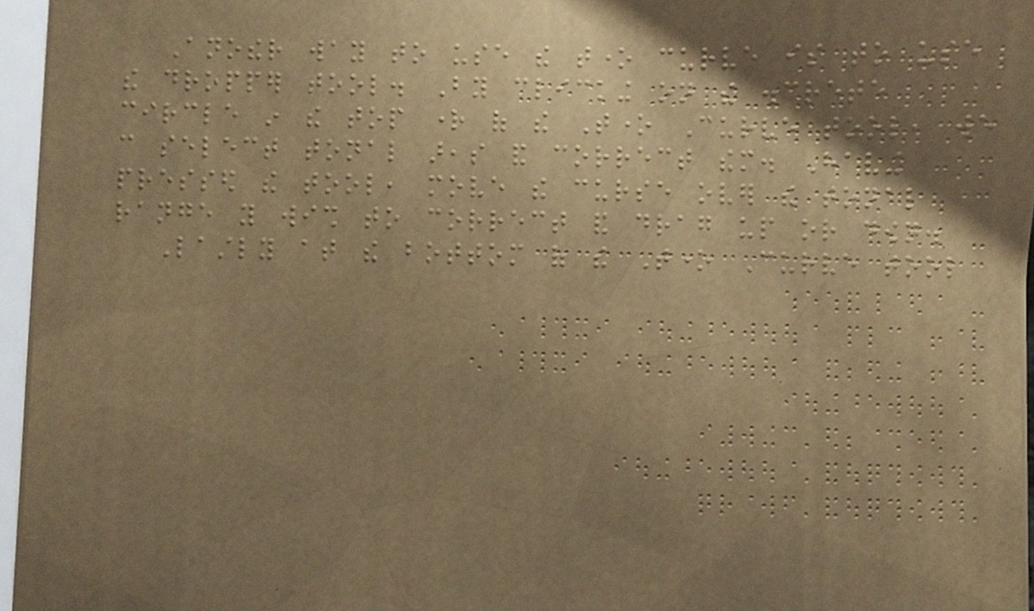Another way to use the tone curve is to use
the dropper tool. By clicking on the discrete
circle in the top right of the Tone Curve tool, we
can select tonal areas and correct them. Having
pressed the tool, move the curse over the tonal
range you wish to correct and drag up or down.
Lastly at the bottom of the Tone Curve tool
